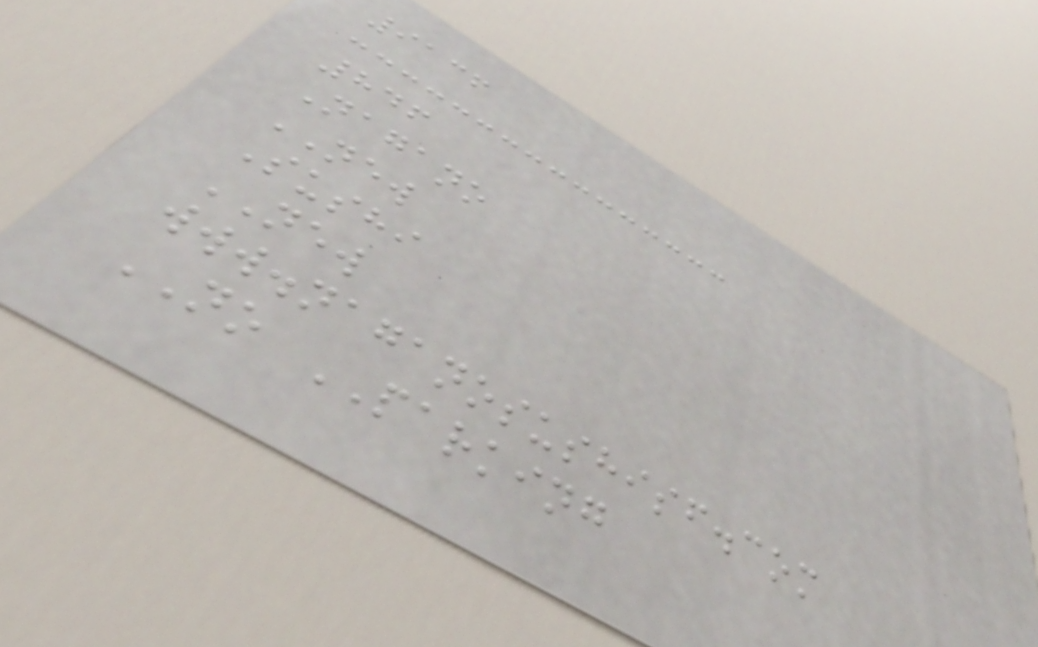9136
846
Nagano
NEW
Sushi
NEW
www.naganosushisf.com
NO PARKING
